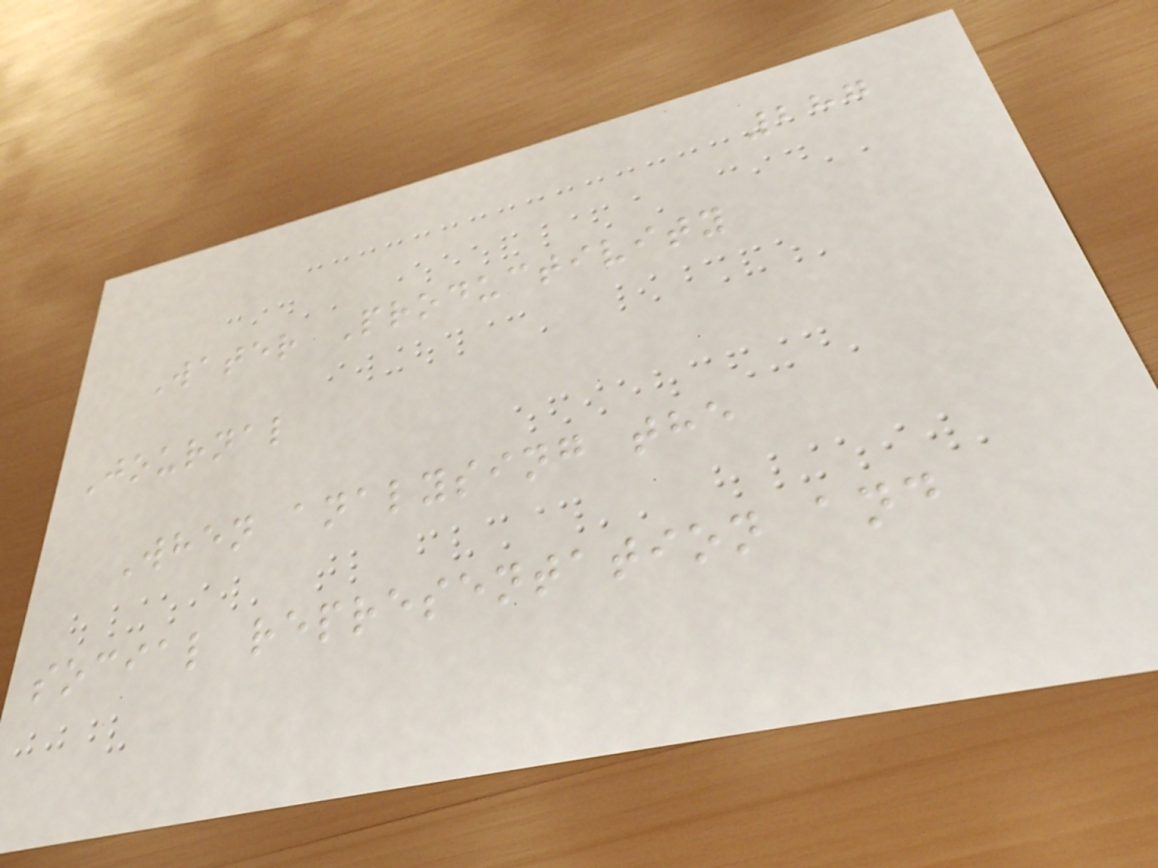287
Water Productivity
Journal
When analysing the
social representation and
